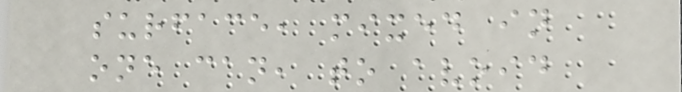surface, mixed in
one can, to avoid
